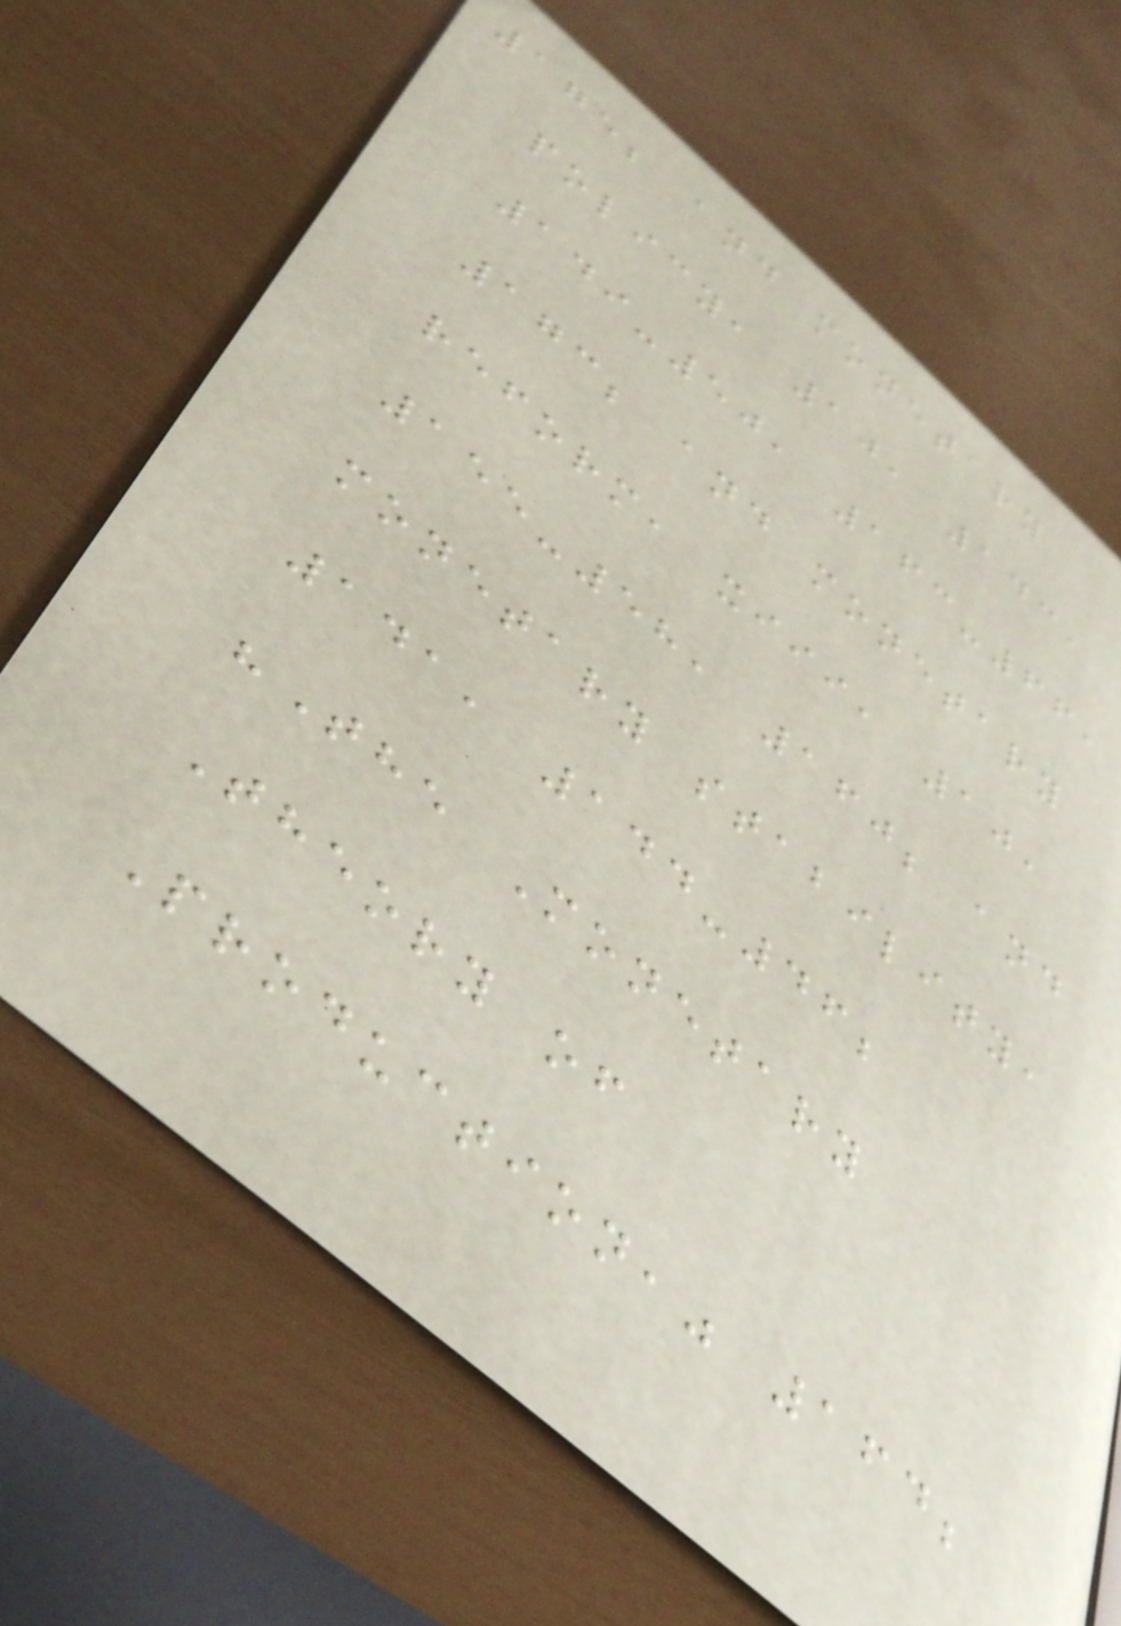175; and monetary
policy, 10, 143,
149-50, 163-66,
173; and monetary
reform, xiii, 10,
155-58, 160; and
monetary stability,
141, 144-46;
"The Monetary
Theory of
Production," 164;
